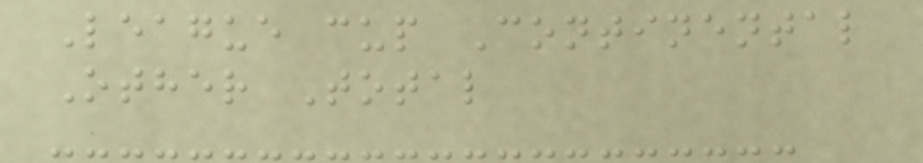League cup Continental
Other Total
